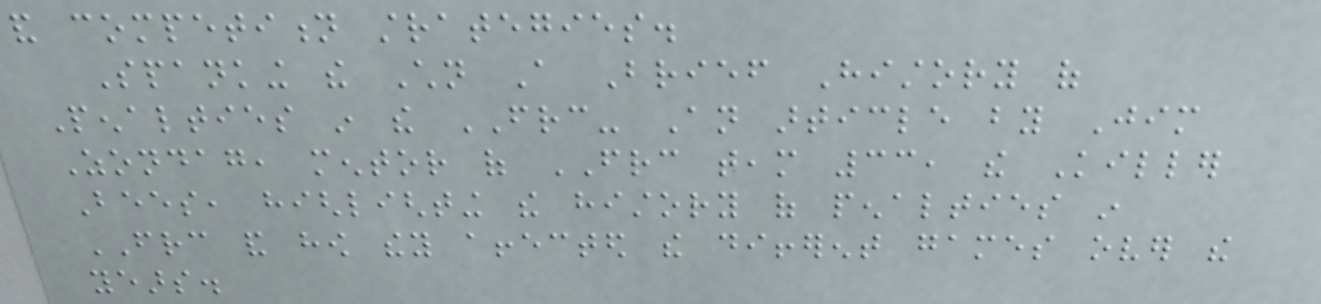and competition strategies.
Spanking the Children A Brief History of
Penalties in the FRC- An article by Jim
Zondag, mentor of FRC team 33, the Killer
Bees, highlighting the history of penalties in
FRC and how they affected the different games over the
years.
